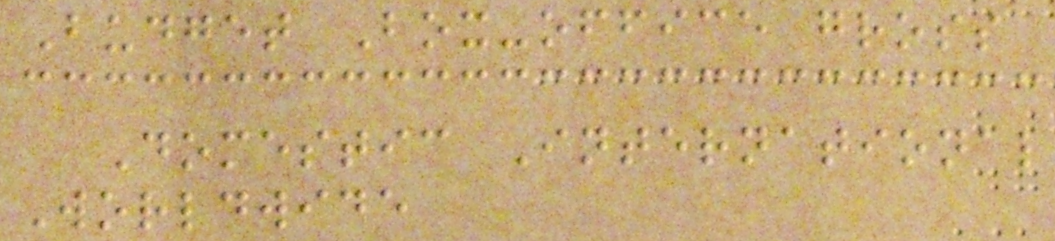Budget Box-office gross
Domestic International
Worldwide
